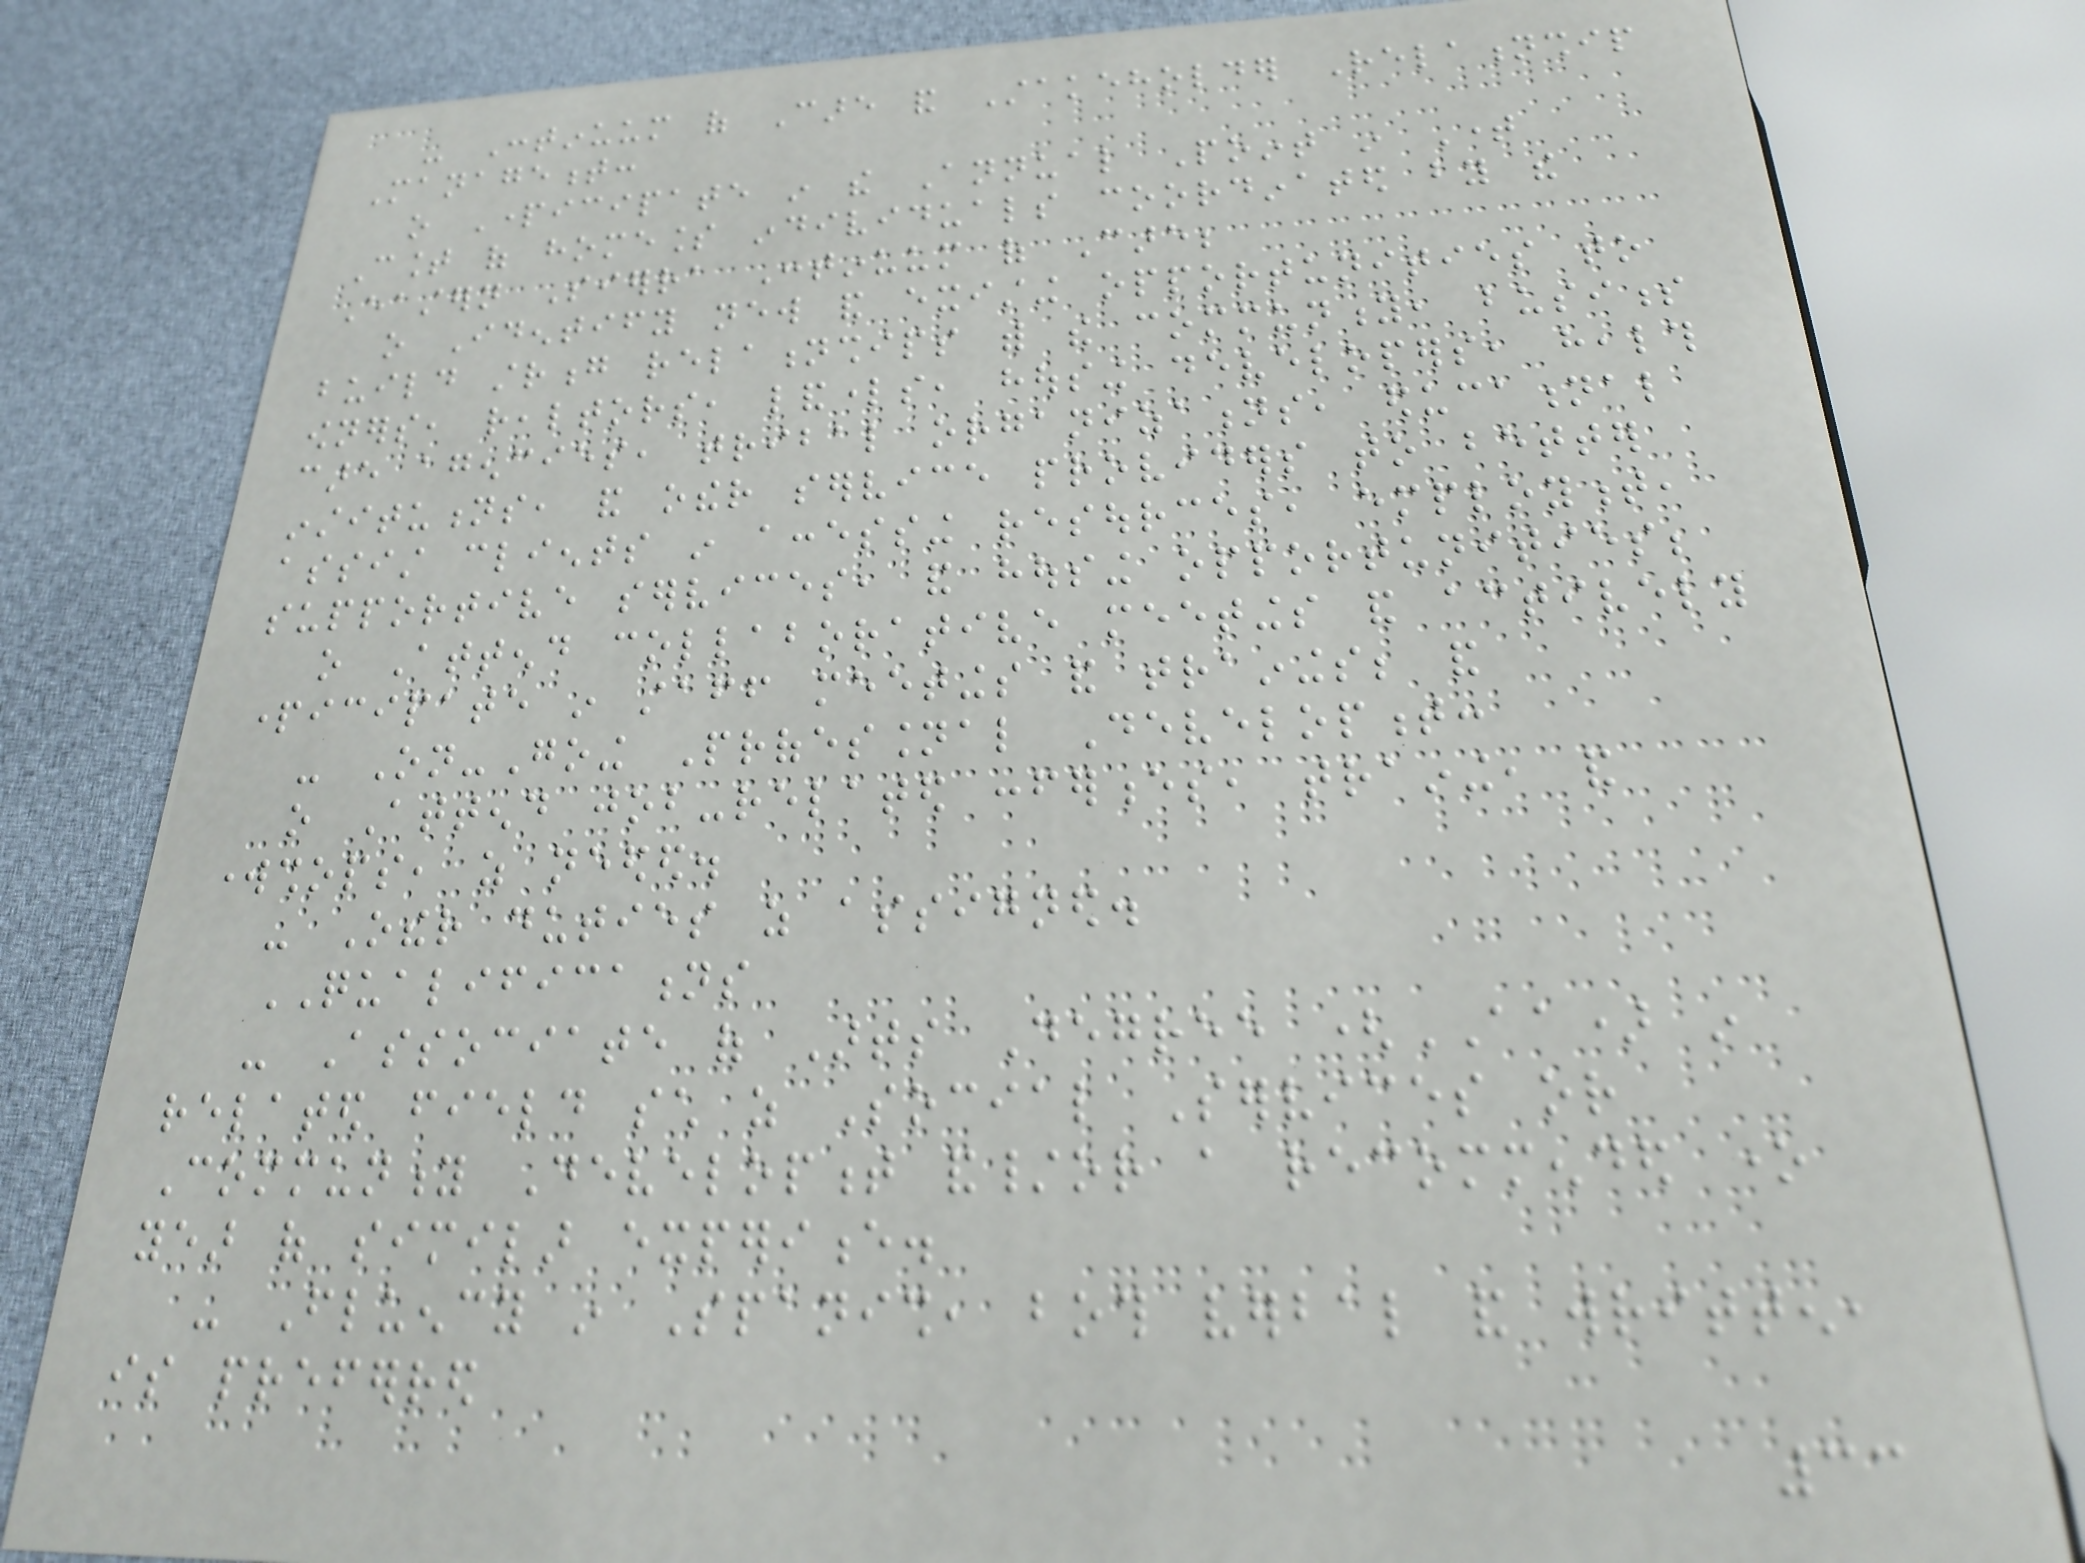- Continuum of Care and Stakeholder Relationship
Management:
o Participate in the Annual Point in Time
Count of homeless individuals coordinated by the
Eastern Sierra Continuum of Care;
o Identify new and existing opportunities to
build strong relationships with the community, business
owners, realtors, landlords, housing developers, health
care agencies, tribal organizations, educational
institutions, and other service providers to better
assist clients in accessing resources, employment,
supportive services, and housing opportunities;
o Attend collaborative meetings and actively
participate in staff meetings and trainings; and
- On-Going Professional Development:
o Attend job-related conferences, training, and
workshops, as needed.
- Other duties as assigned.
QUALIFICATIONS
- Associate of Arts Degree (AA) in
related field such as Social Services or
Community Development and/or a recommended one
year of similar experience.
- Fluency in Spanish, both verbal and written,
is preferred
33
